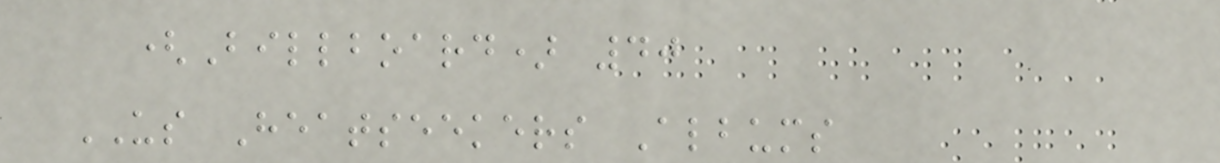(Billboard) 40
US Heatseekers Albums
